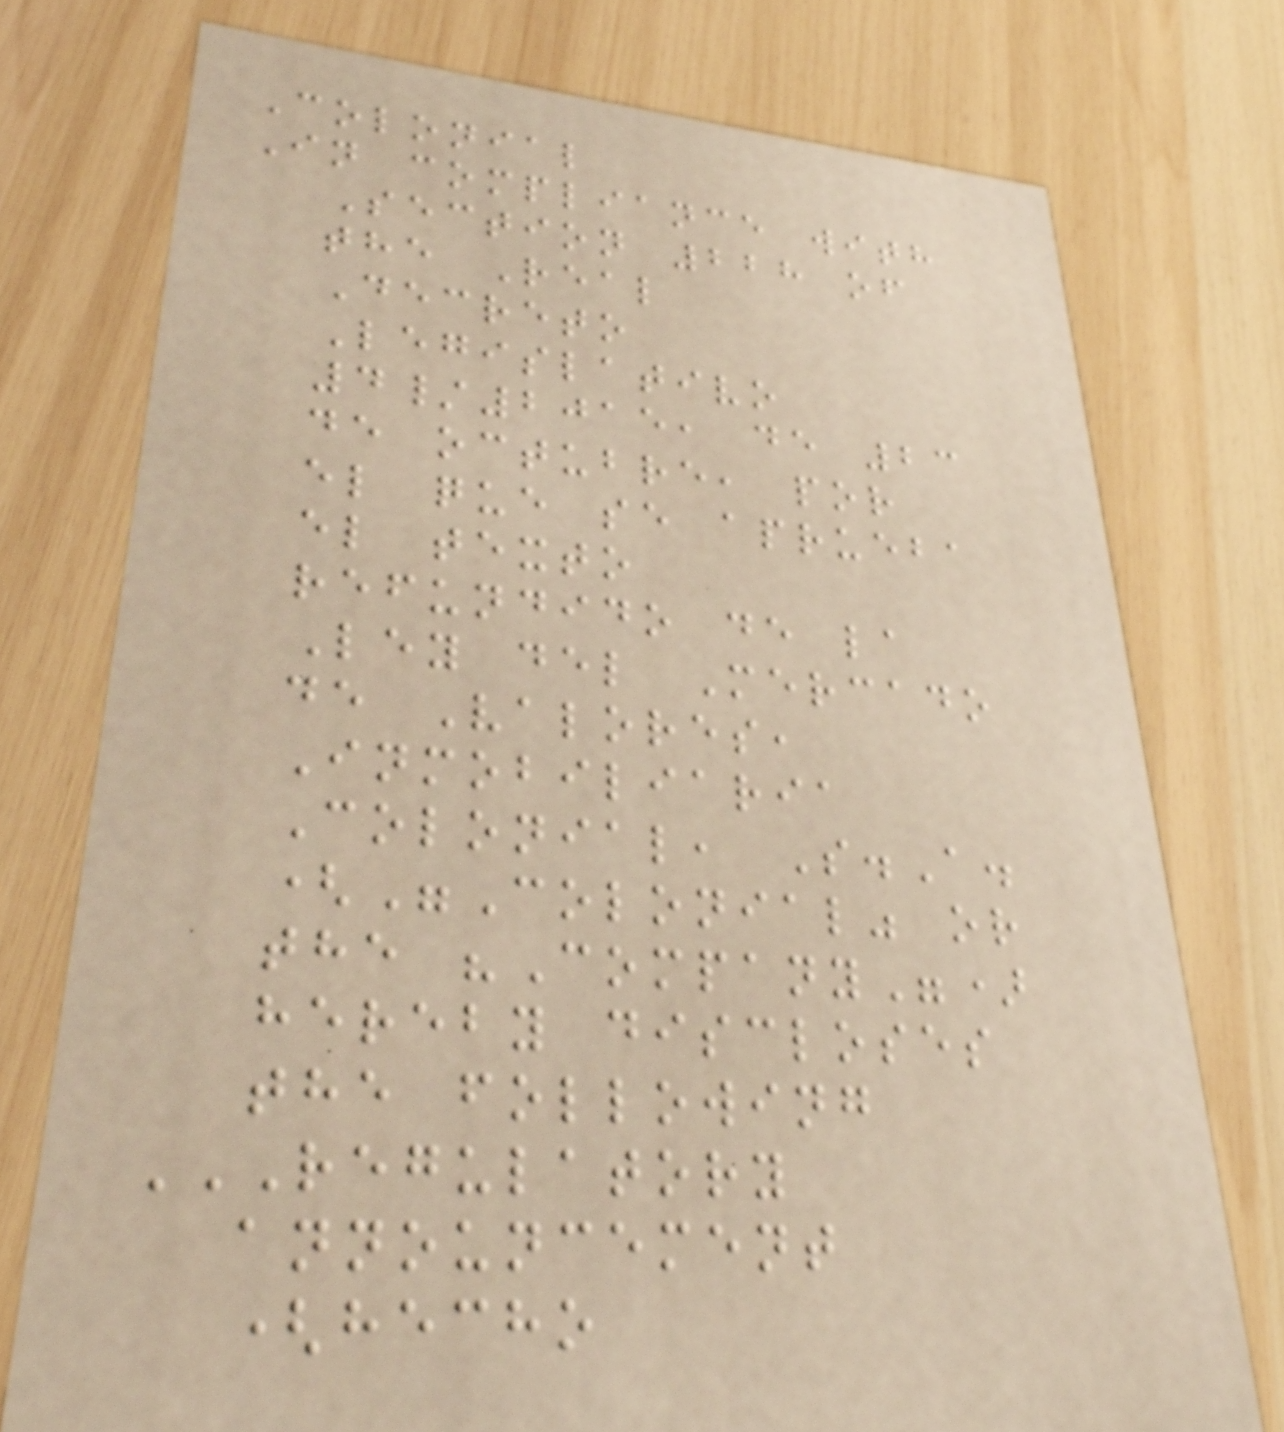Colonial
In compliance with
Section 228 of
the Real
Decreto
Legislativo
4/2015, de 23
de octubre, por
el que se aprueba
el texto
refundido de la
Ley del Mercado
de Valores,
Inmobiliaria
Colonial, S.A.
("Colonial" or
the "Company")
hereby discloses
the following
REGULATORY
ANNOUNCEMENT
(HECHO
